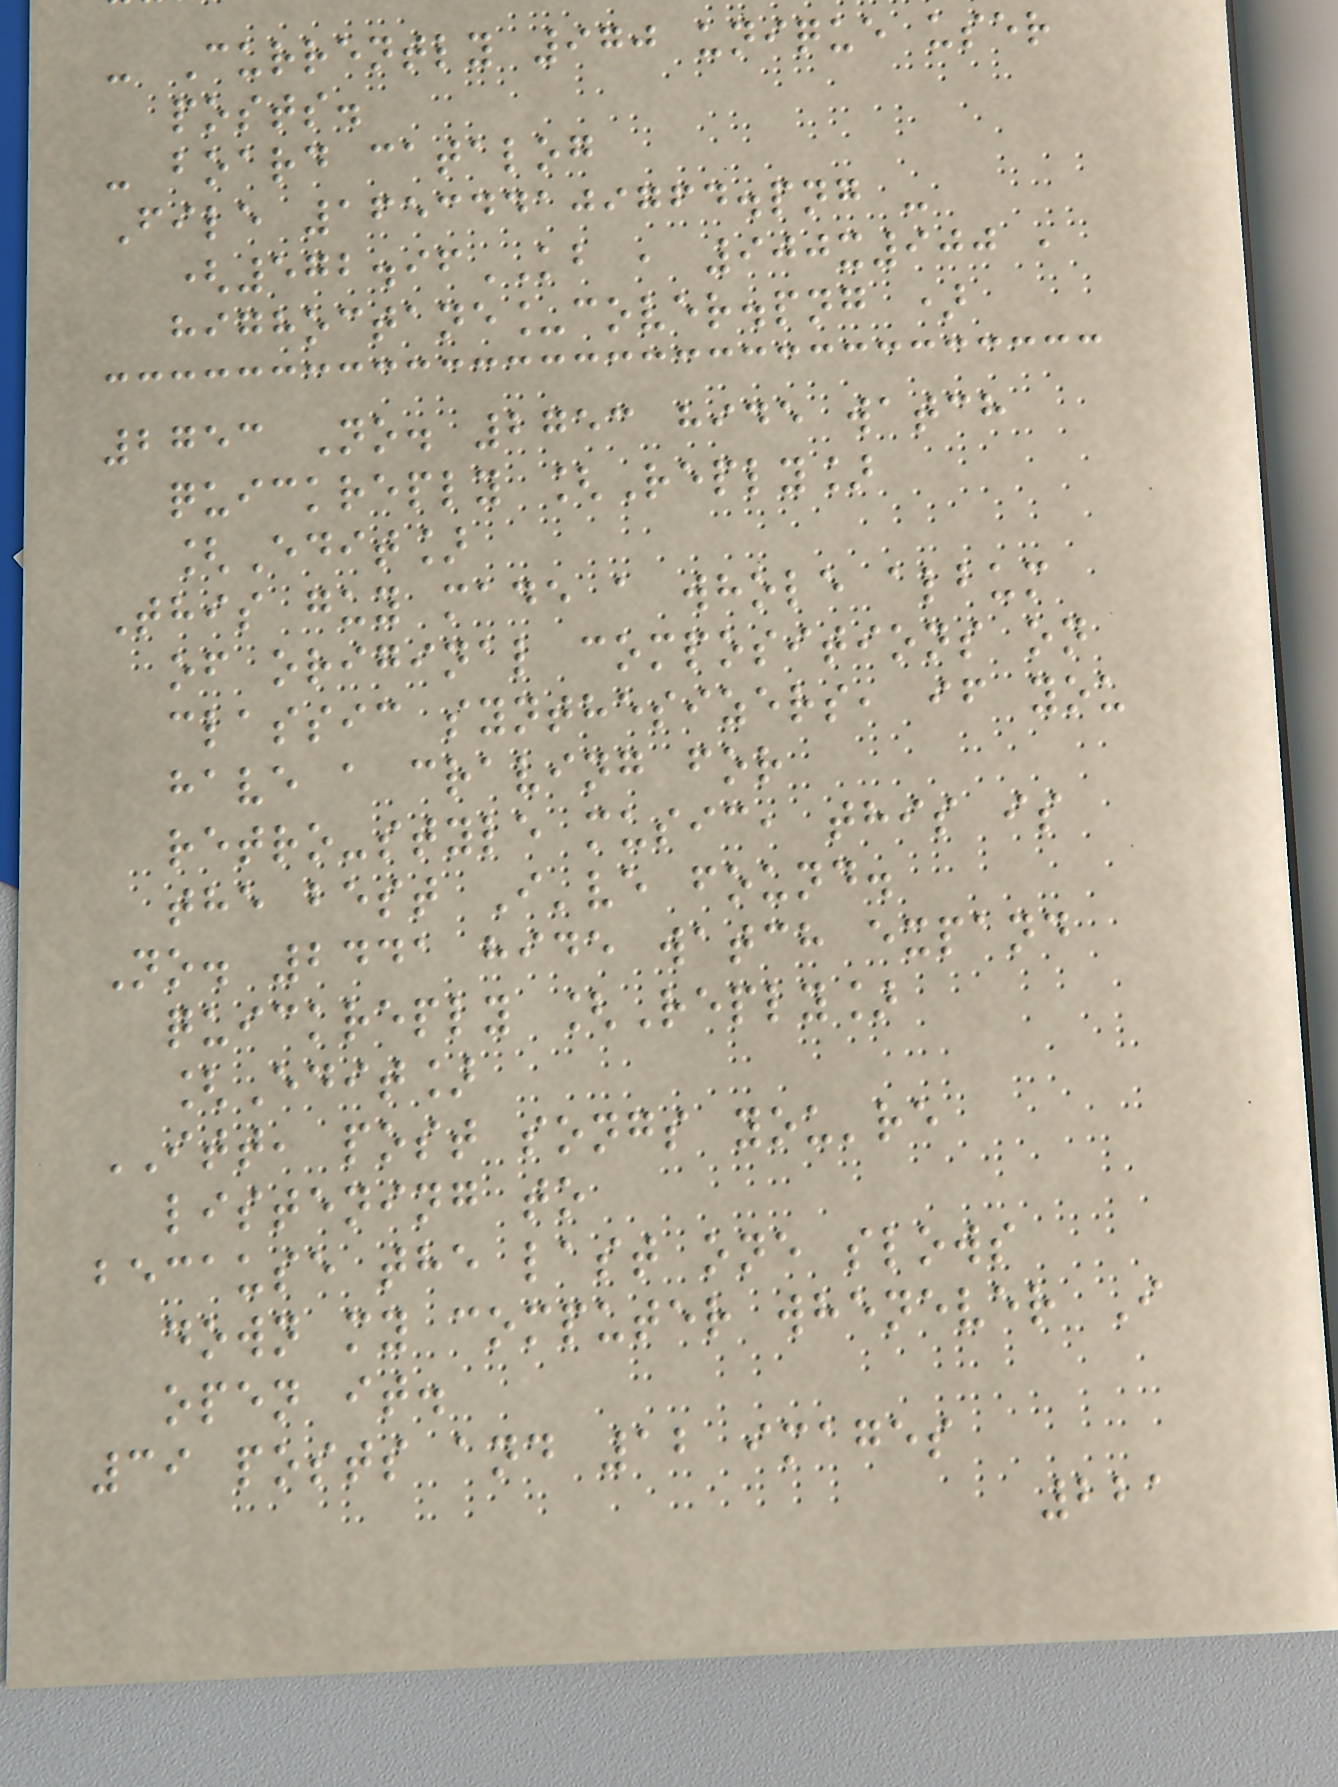- Currently 970 unique user
posts.
- board catalog
File 165344109764.png -
(572.96KB , 900x900 ,
highoctane_cover.png )
2753 No. 2753 hide watch
quickreply [Reply]
[Edit]
This guy made a whole album
of original compositions on
classic synthesizers, if you
have a craving for
retro-style music, this is
the best I've found.
No. 2441 hide watch expand
quickreply [Reply]
[Edit]
ITT, post songs you're
listening to
because the last one slows
down my computer whenever I
open it.
39 posts and 12 images
221
